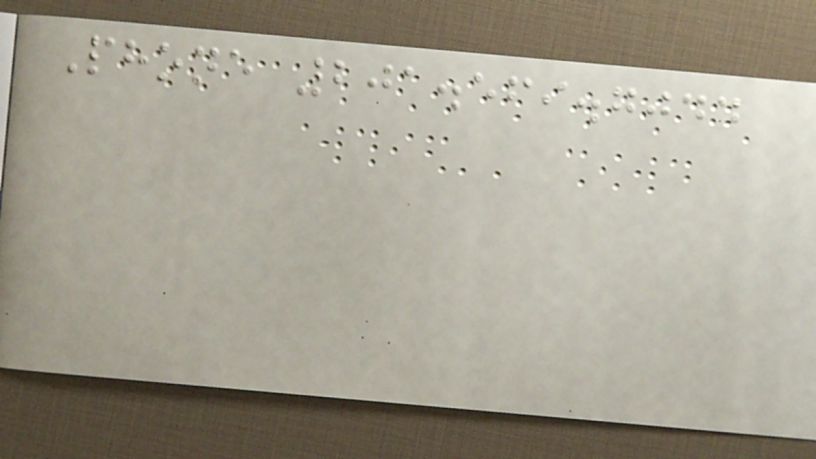Phone 201.569.7044
